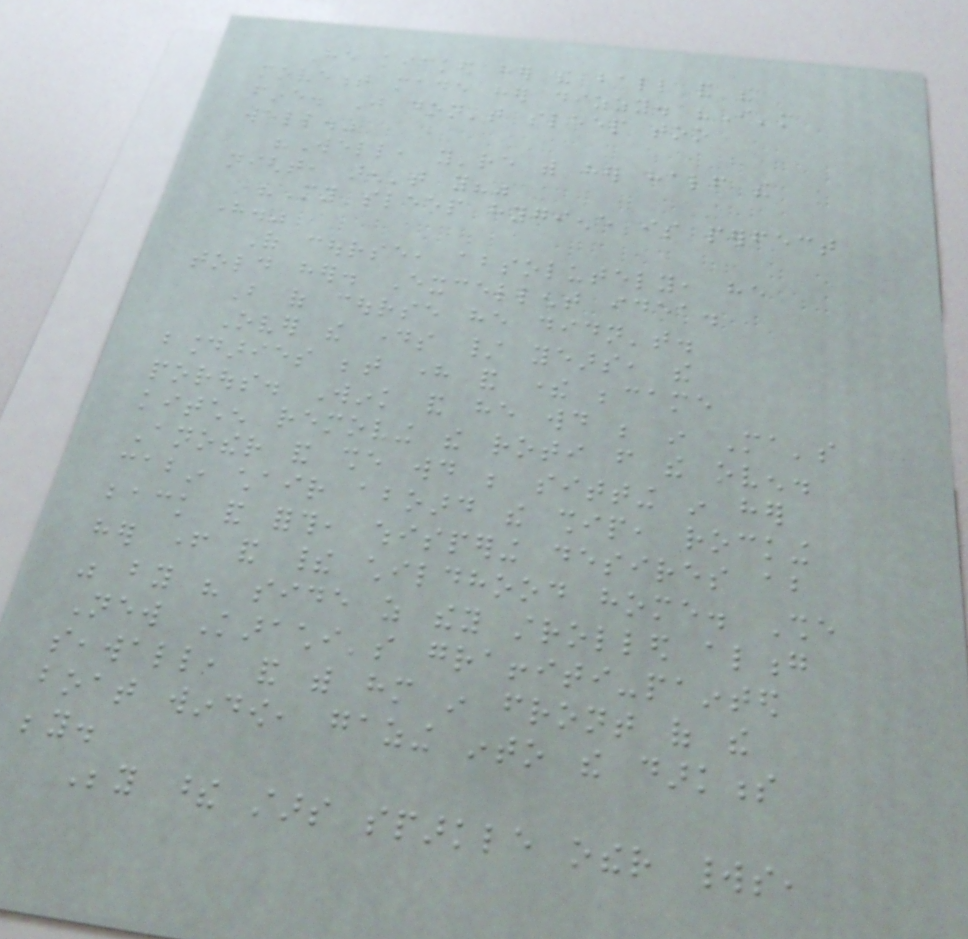He kicked her the ball and the
movement made her dizzy. "I'm
fine. Just don't sleep too
well."
"Well, you're with her half the
night, aren't you?"
"My sleep hygiene is perfect
here."
Of course, absolutely, he
told her. Excellent idea.
But of course he didn't.
Over the days / years, the
boundaries between here and there became
porous. Wink and he would be in Ma's
kitchen removing the roti from the oven.
Another and she would be sitting in her
cabin chair aboard the ship, rocking
back and forth, whispering desires about
her father and their childhood home. She
was by his side as they strolled along
New Karachi's graffiti-painted
seawall, and with him in front of the
boat window, gazing into the darkness
beyond.
Beyond these stars sparkle other worlds,
